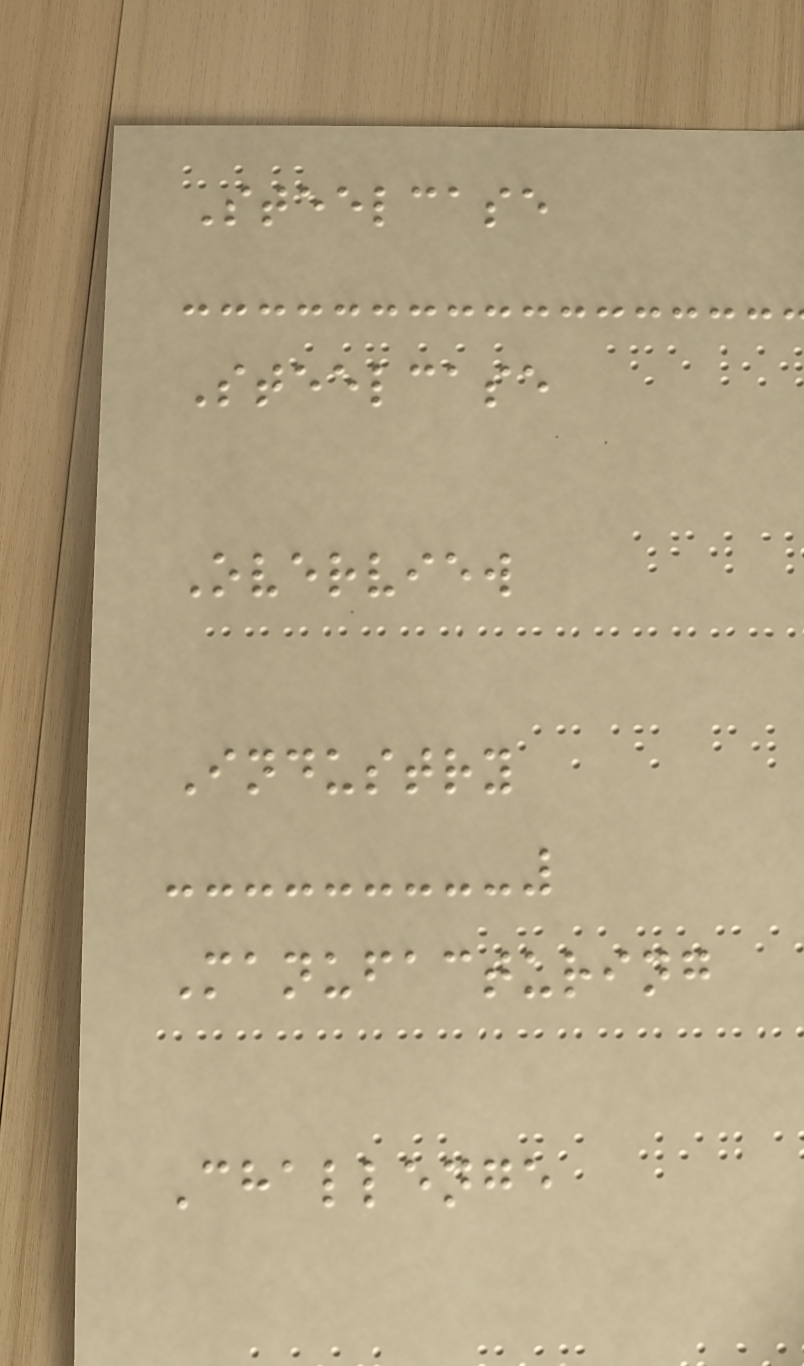Steelcase
Steelcase
Overview
Industry
Manufacturing
Challenge
